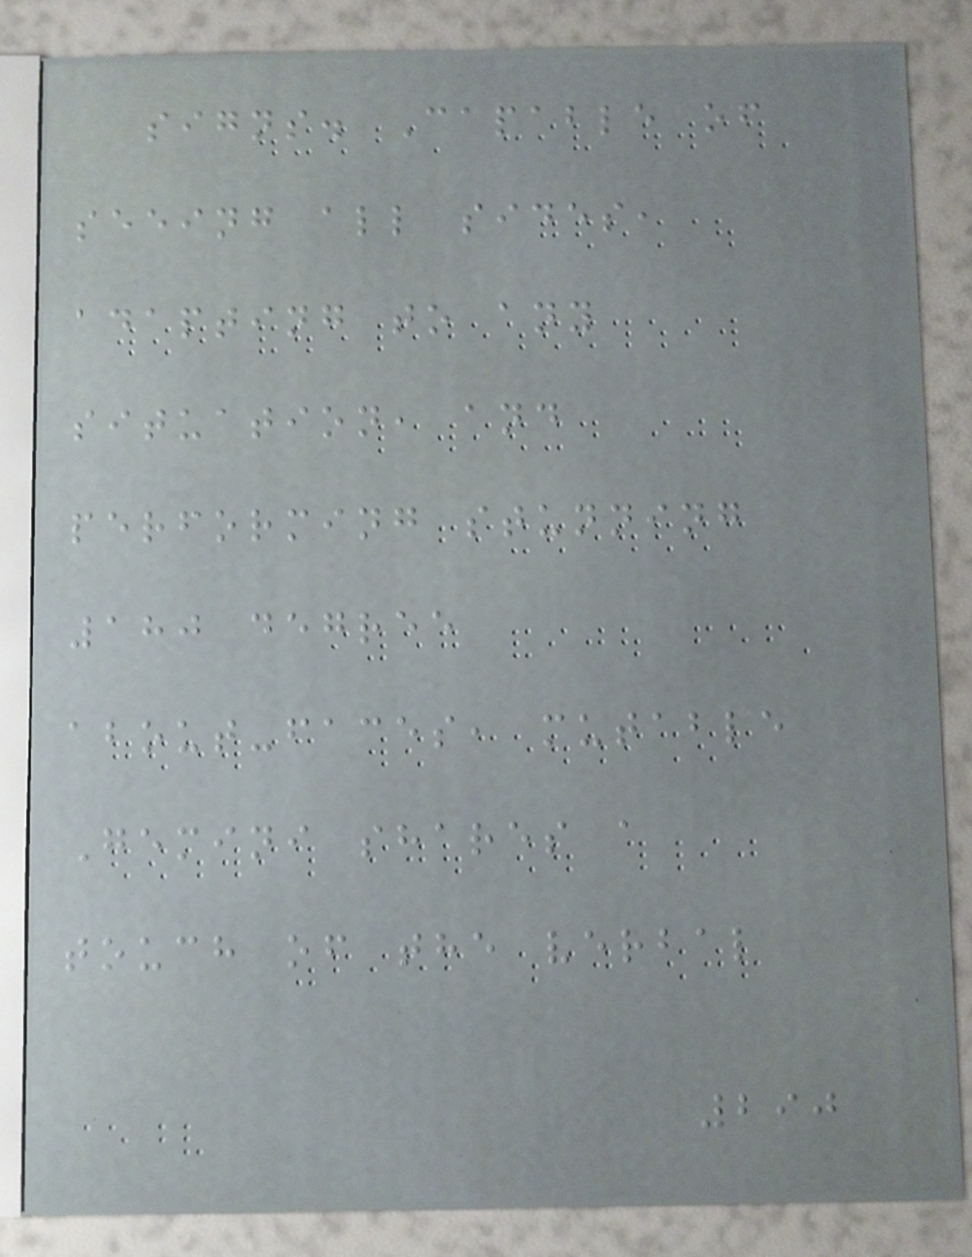signs. Capable of
seeing all sides,
adapting to any
situation, and
performing stunning
180 degree
about-faces, mutable
Gemini shares a
touch of the verbal
290
